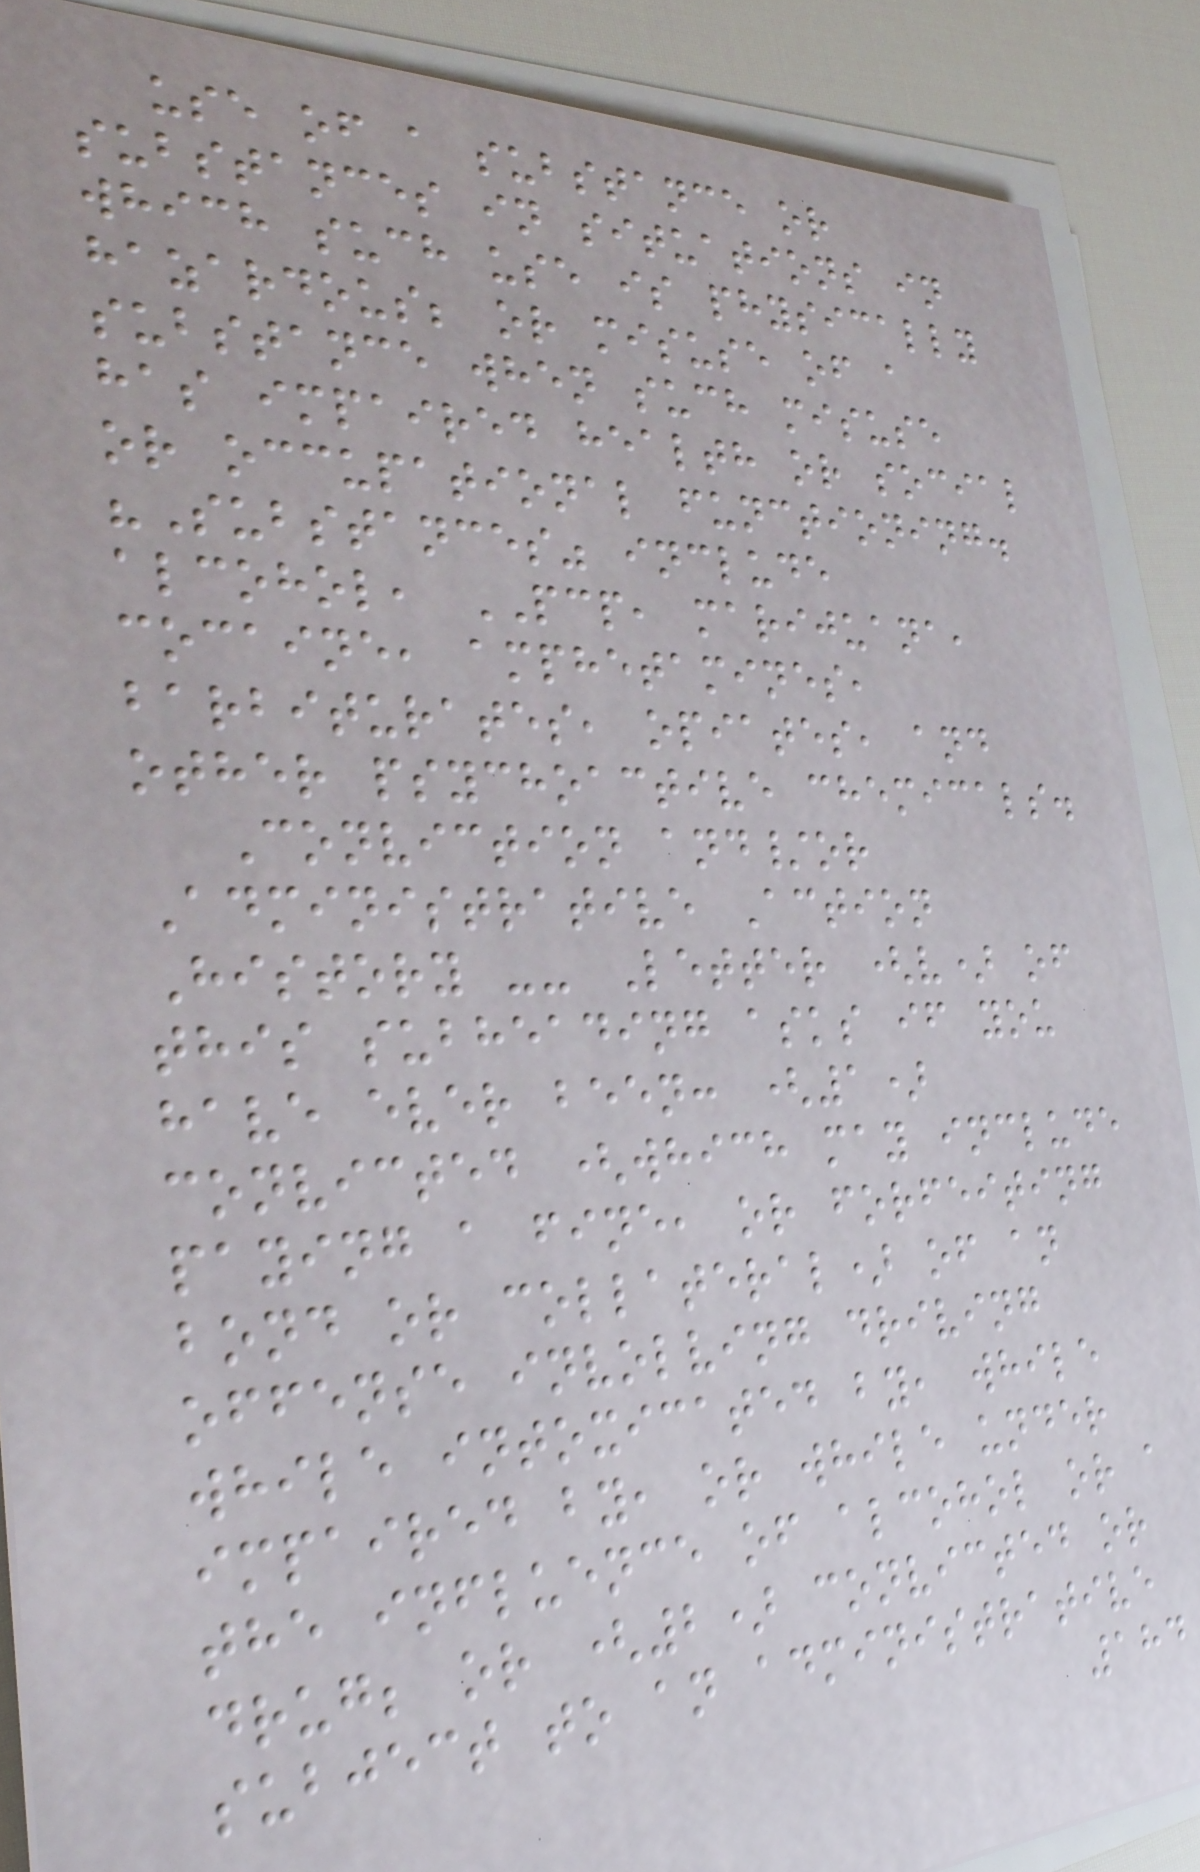use of a substance or
substances in situations in
which such use is physically
hazardous; or misuse of a
substance when such misuse
has impaired health or social
or occupational functioning.
"Substances" include
alcohol, PCP, marijuana,
cocaine, amphetamines,
barbiturates, opiates, and
other psychoactive chemicals.
Conviction and/or
Administrative Action
History -- Letter (v) of
this subheading asks if you
have ever been: (1)
convicted (which may include
paying a fine, or forfeiting
bond or collateral) of an
offense involving driving
while intoxicated by, while
impaired by, or while under
the influence of alcohol or a
drug; or (2) convicted or
subject to an administrative
184
